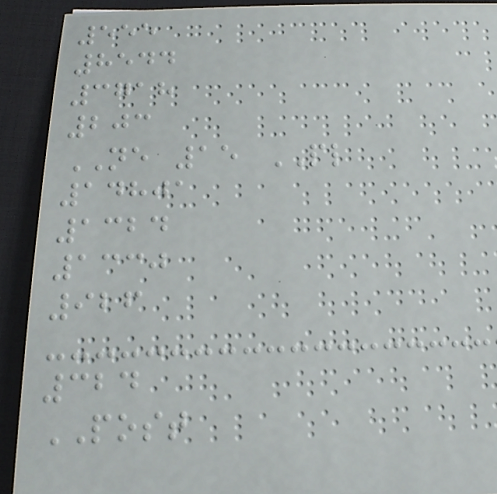555
8544
3718
203
NE 15 PL
14801
1324
1330
926
324
POST
